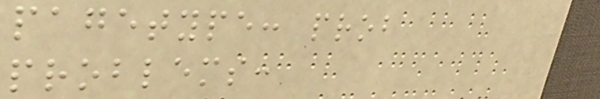pagetype: prob
problems:
